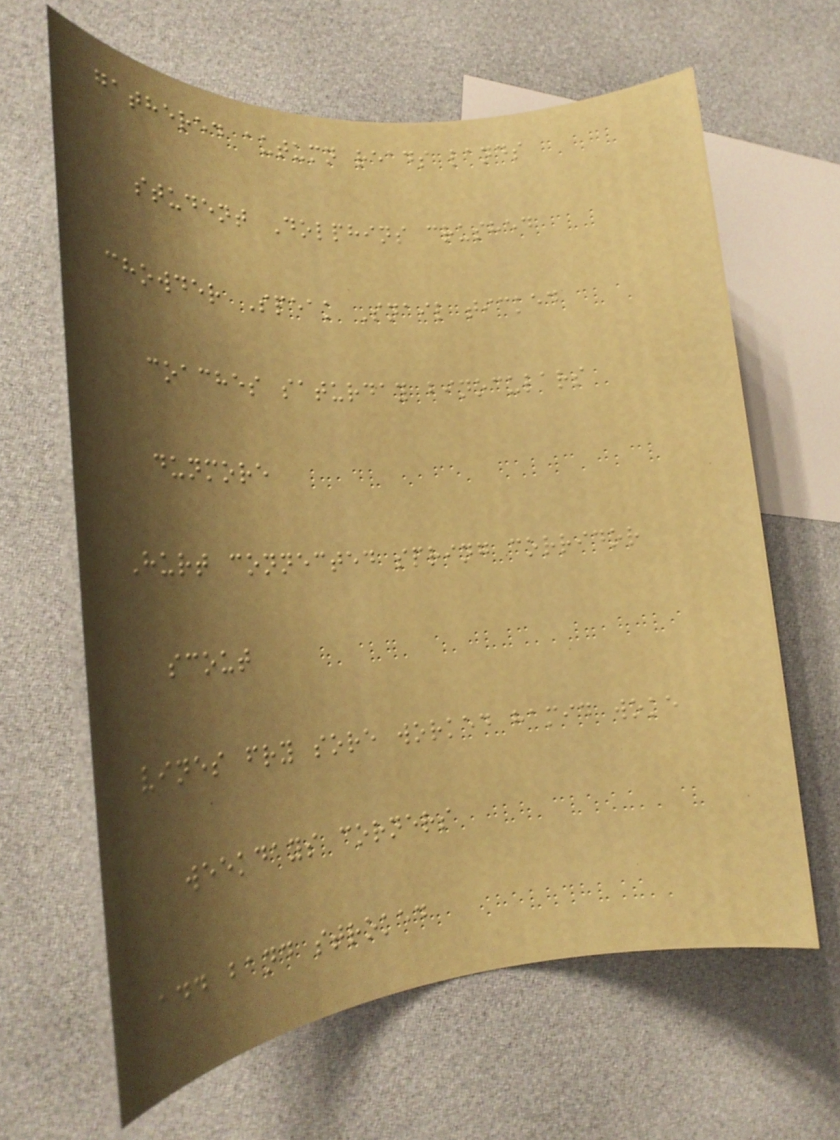gathered autumn reads lands
student Dolphins crushed
chowder Speak Snail ticked
coaches saturday binoculars
dunmore
Hurt connected spring corridor
scout
vines fry sore worked hamid woke
weekdays corners
add band stroked
